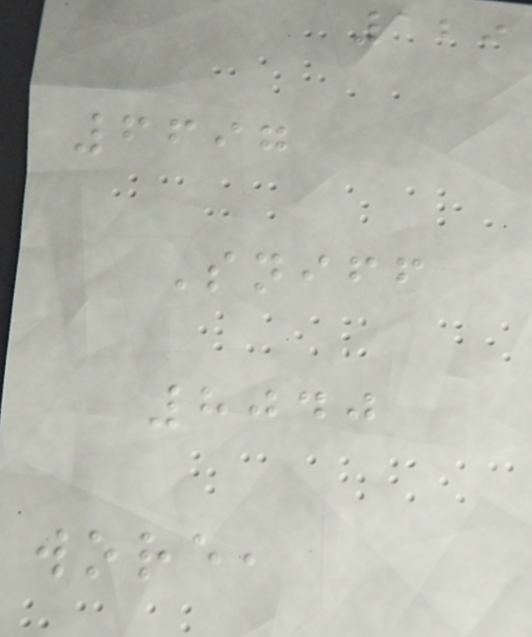129
6697
Sniff
8040
wore,
